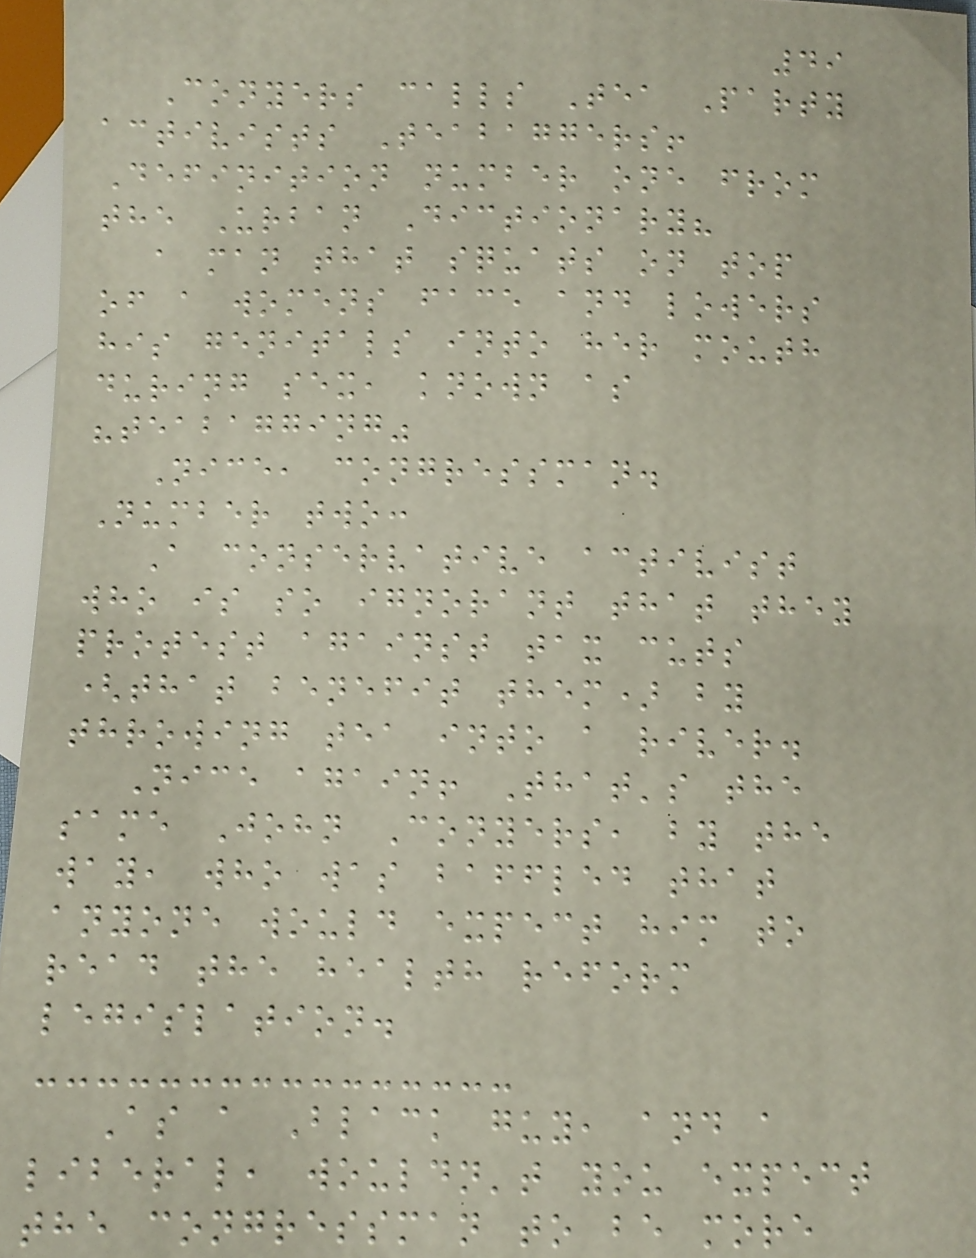49
Conyers calls Tea Party
activists Teabaggers!
Definition number one from
the Urban Dictionary?
a man that squats on top
of a womens face and lowers
his genitals into her mouth
during sex, known as
"teabagging"
Nice, congressman.
Number two:
A conservative activist
who is so ignorant that they
protest against tax cuts
(that benefit them) by
throwing tea into a river.
Nice again! That's the
same John Conyers, by the
way, who was baffled that
anyone would expect him to
read the health reform
legislation.
As a Black guy, and a
liberal, wouldn't you expect
the congressman to be more
